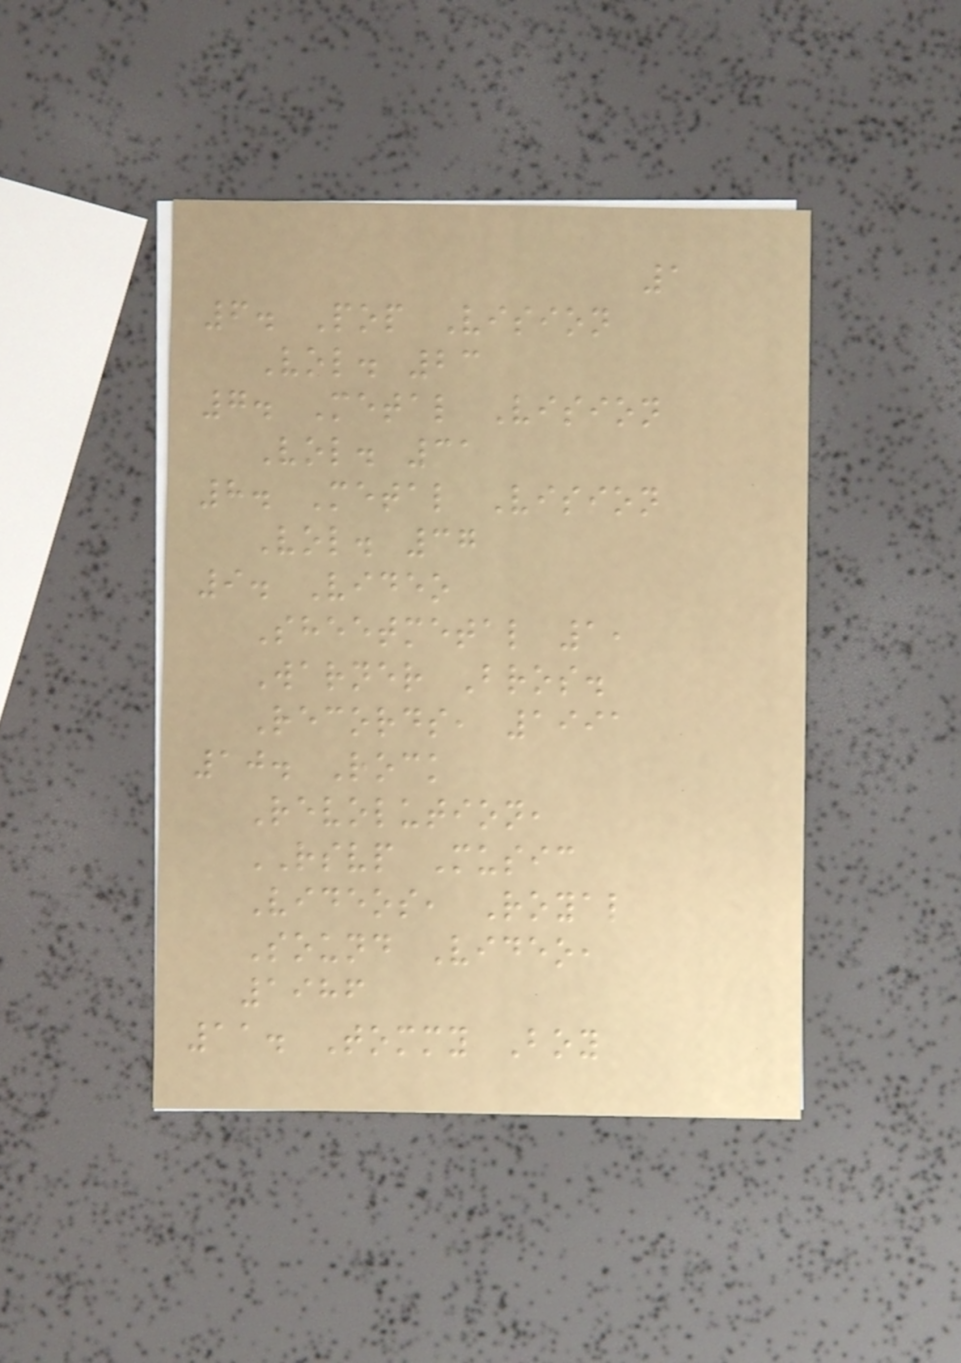1
6. Pop Vision
Vol. 23
7. Metal Vision
Vol. 31
8. Metal Vision
Vol. 37
9. Video
Sheetmetal 1,
Warner Bros.
Records, 1991
10. Rock
Revolution,
RSVP Music
Videos, Royal
Sound Video,
1986
11. Tommy Boy
